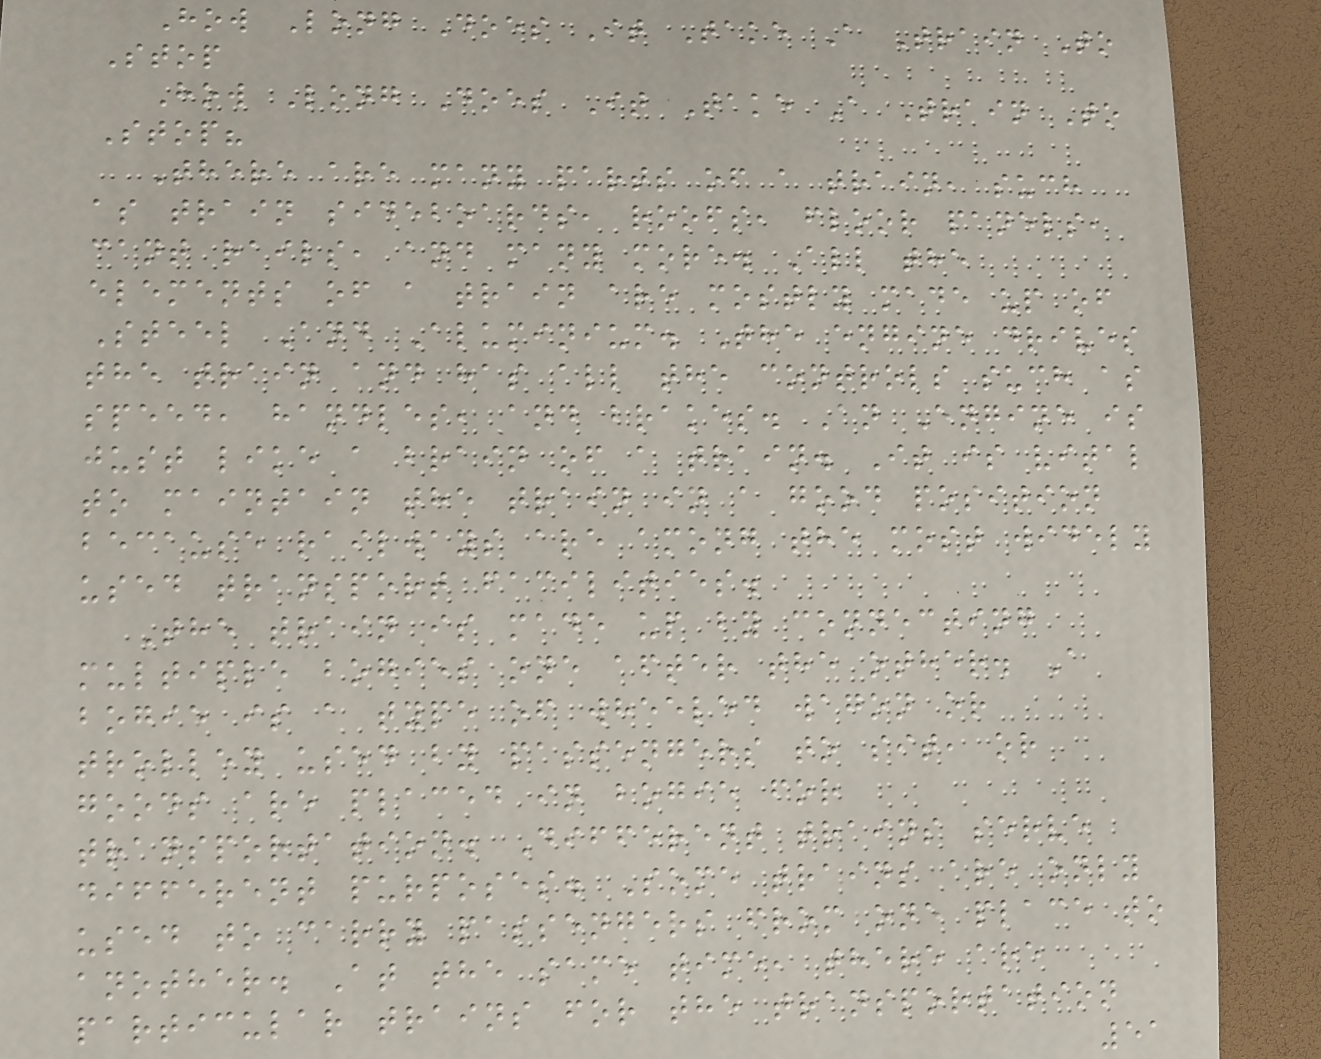How Long Does It Take A Train To
Stop
How Long Does It Take A Train To
Stop?
There are many parts of a train, such
as train sideboards, roofs, floor panels,
cant rails, and many more. All the
elements of a train are mostly made up of
Steel And Aluminium. The engine drives
the train and has all the controls such as
speed, handles, and brakes. An Engine is
just like a brain of a train. It is vital
to maintain the train in a good position
because railways are among the most widely
used transport facilities.
The train is made up by connecting
multiple bogies one after the other. A
bogie is a type of wheeled wagon or
trolley used by passengers to sit, or
goods are placed in bogie for
transportation. Different trains serve
different purposes. Some trains are only
used to carry passengers from one place to
another. At the same time, there are
particular trains for the transportation
51
